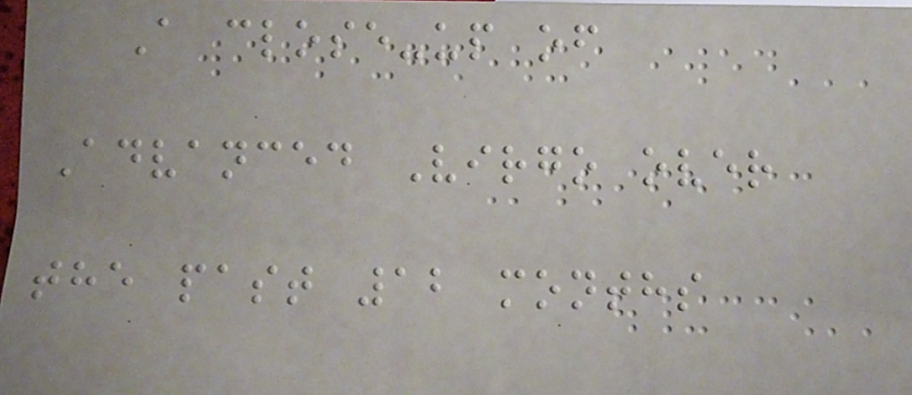A close-up of
Advanced Virgo over
the past 12 months
